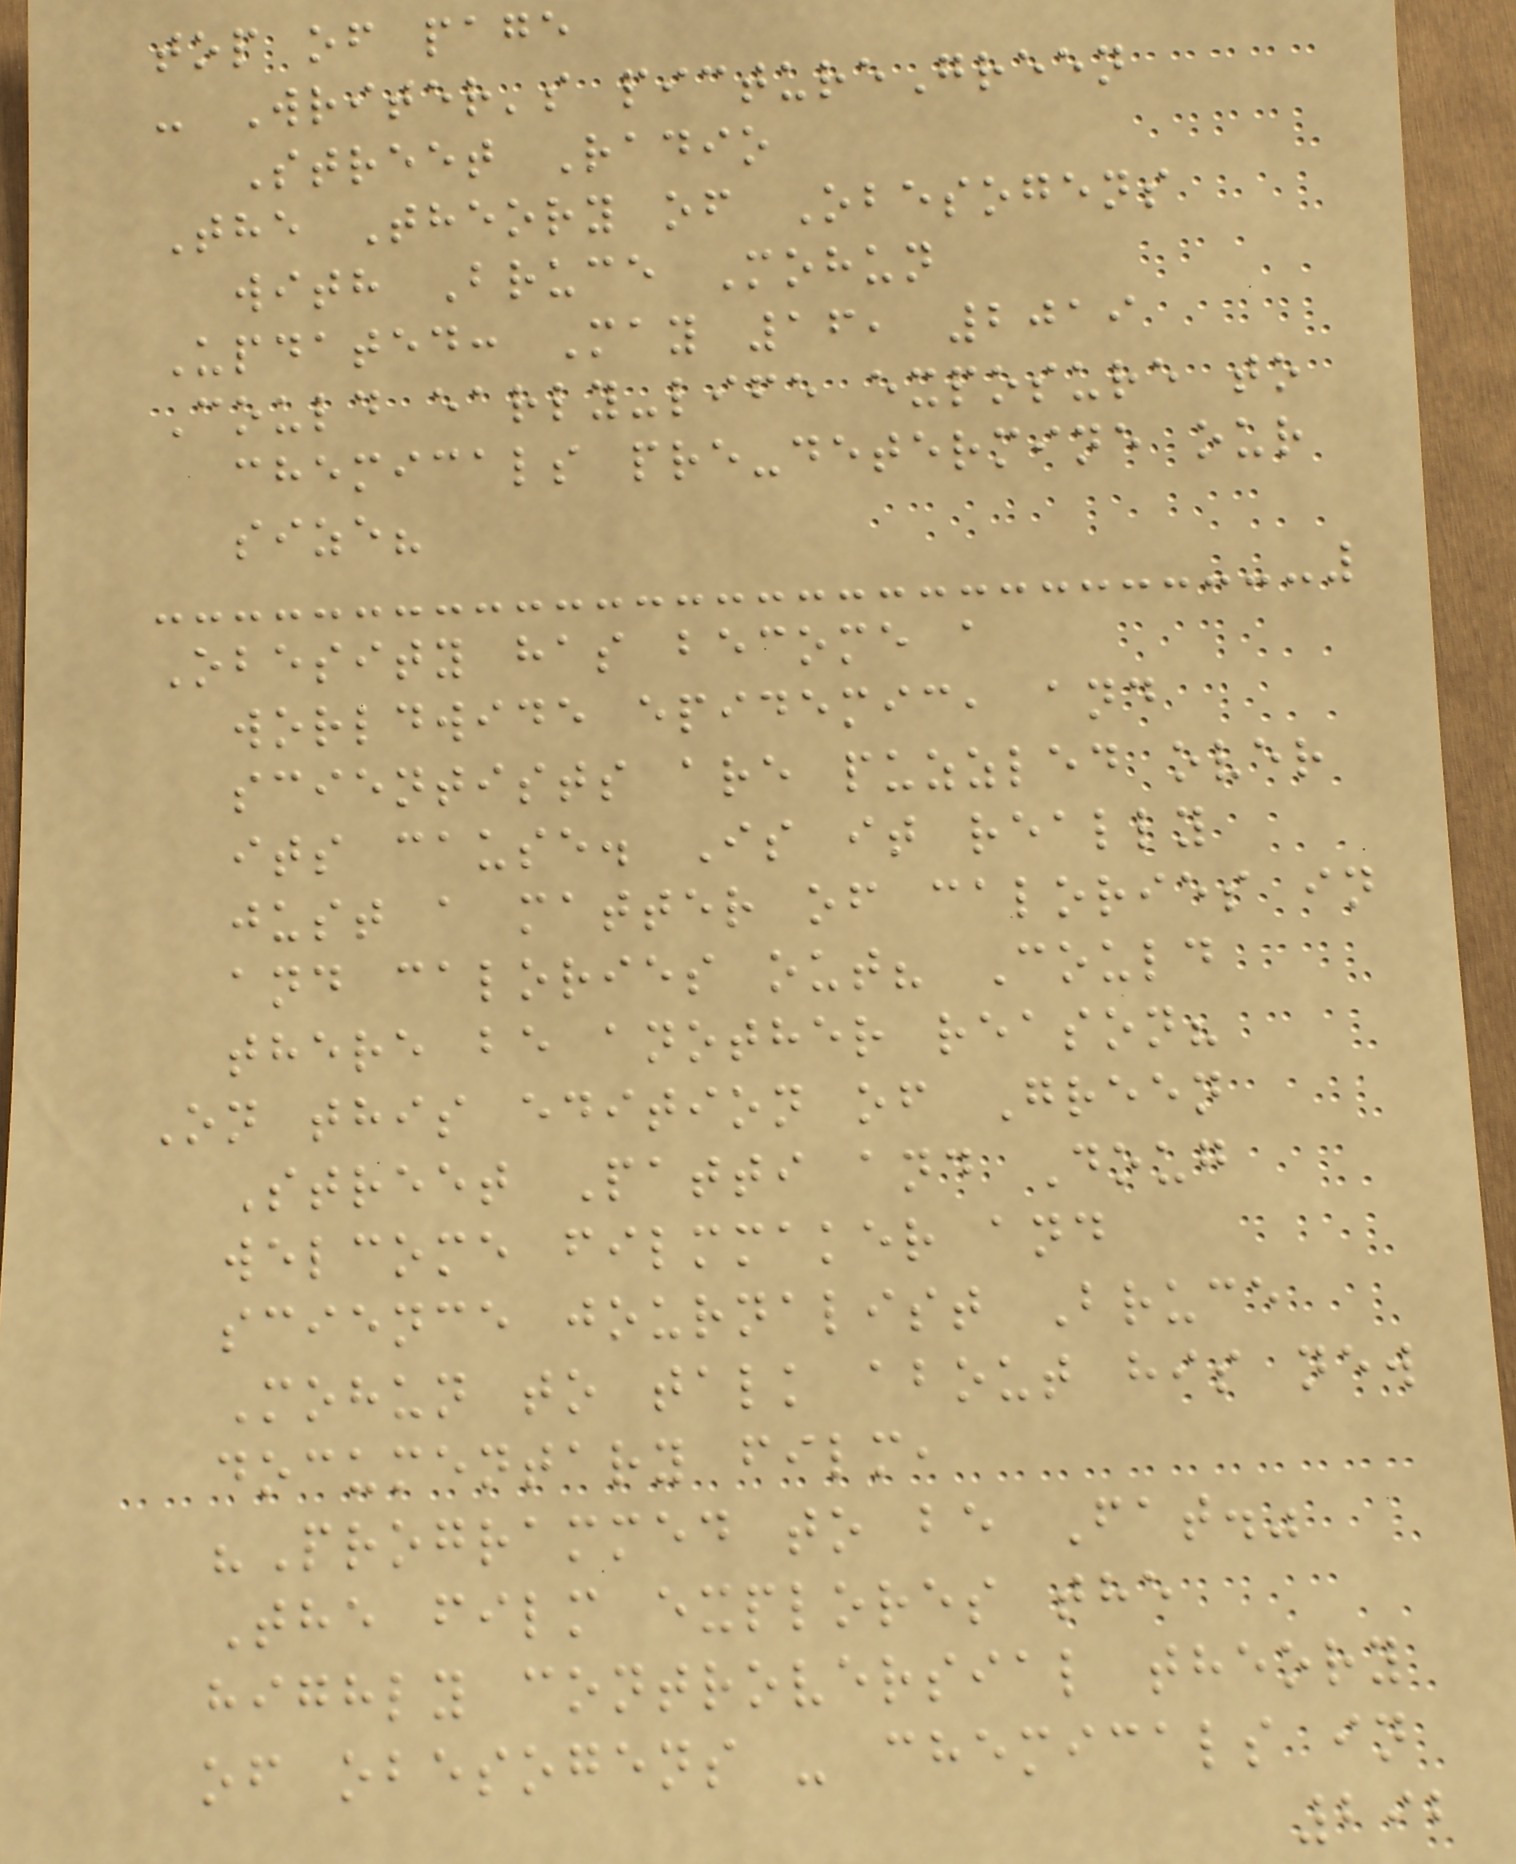top of page
- Writer's pictureGreen
Street Radio
The Theory of Obesogens
with Bruce Mohun
Updated: May 16, 2019
Could early-life exposure to
chemicals pre-determine our
size?
Obesity has become a
worldwide epidemic, and
scientists are puzzled over
its cause. Is it really
just a matter of calories in
and calories out? Could
there be another reason?
On this edition of Green
Street Patti and Doug
welcome filmmaker and
science journalist Bruce
Mohun to talk about his new
documentary film,
"Programmed to be Fat."
The film explores the
highly controversial theory
of obesogens - chemicals in
292
